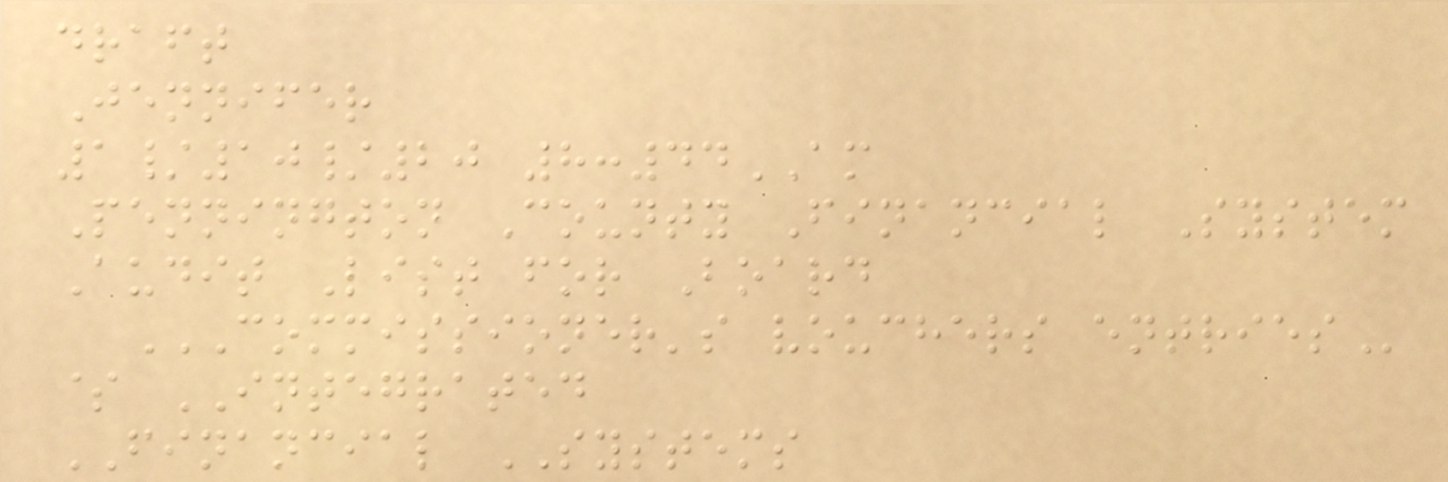draft
Jennifer
1/10/20 8:44AM
Pennington County Financial System
Audit List for Board
COMMISSIONER'S VOUCHERS ENTRIES
$ INTEGRATED
FINANCIAL SYSTEMS
